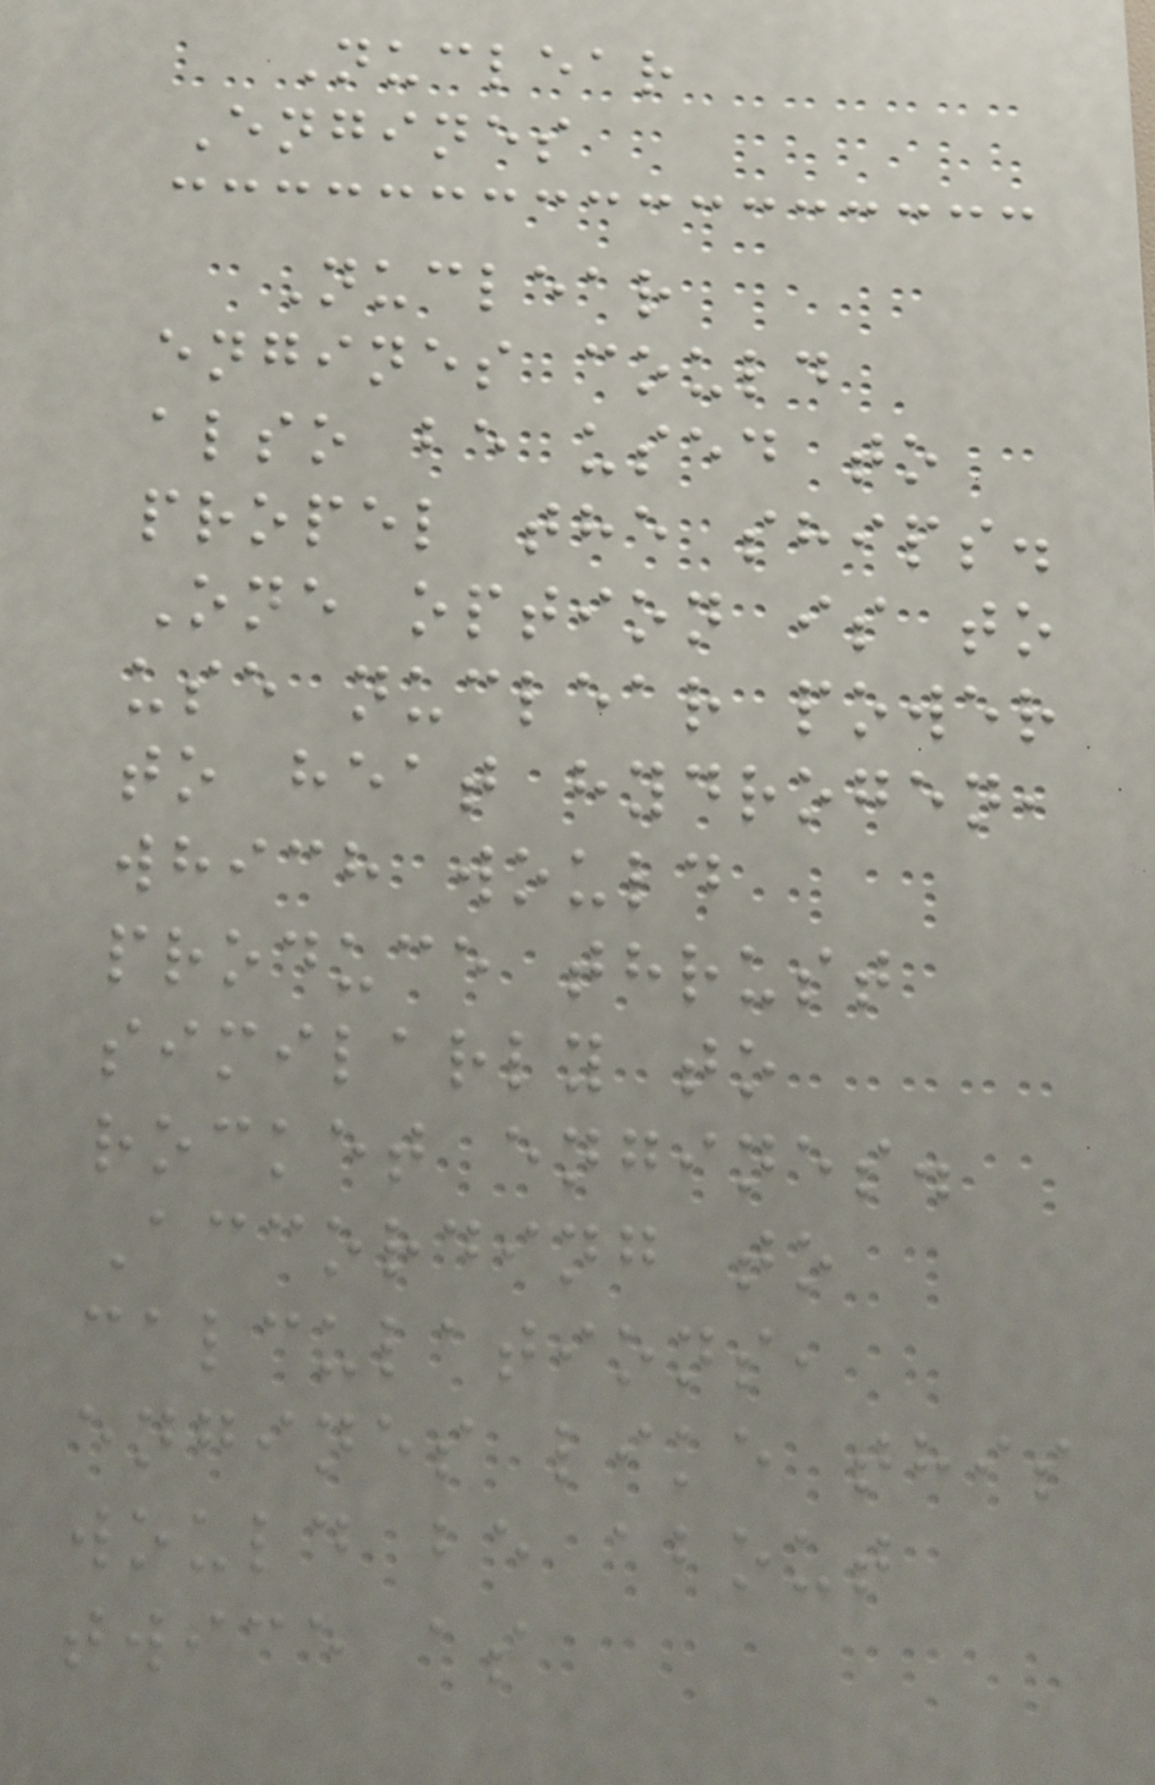Nuclear
Engines
Nuclear
engines could
also be used to
propel the ships.
One option is to
use nuclear power
to heat hydrogen,
which would
produce thrust
similarly to
rocket engines.
According to
calculations,
engines like this
would be about
twice as
